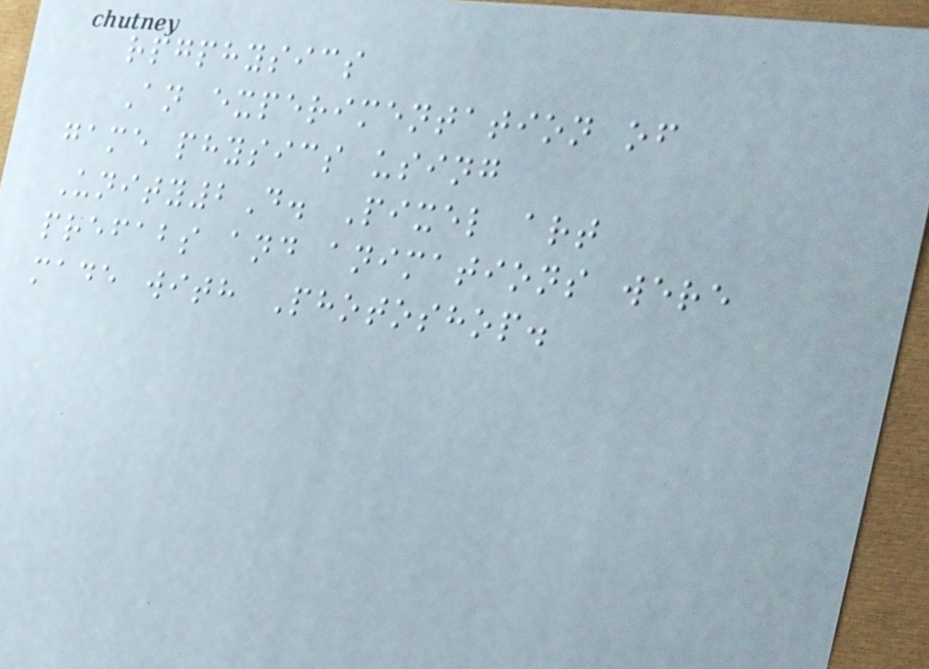rpgphysics
An experimentation of
game physics using
Unity2D. Pixel art
prefabs and animations were
made with Photoshop.
